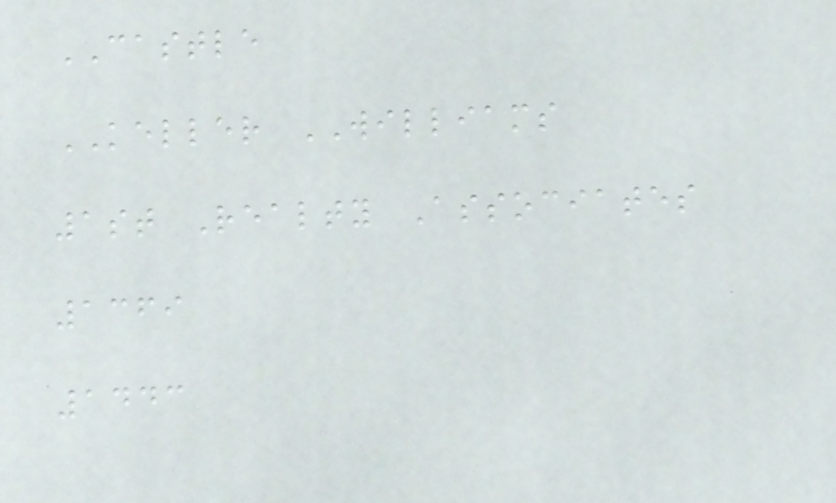CASTLE
KELLER WILLIAMS
1st Realty Associates
1369
1443
